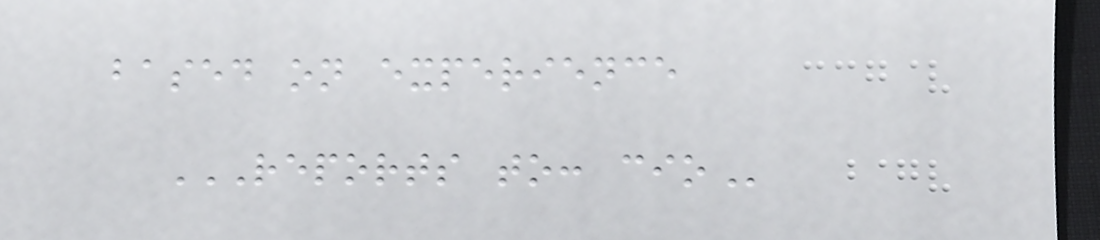based on experience
REPORTS TO: CIO
